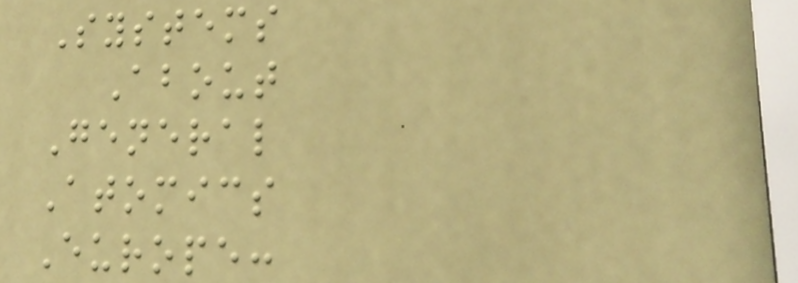Systems
About
General
Atomics
Europe:
